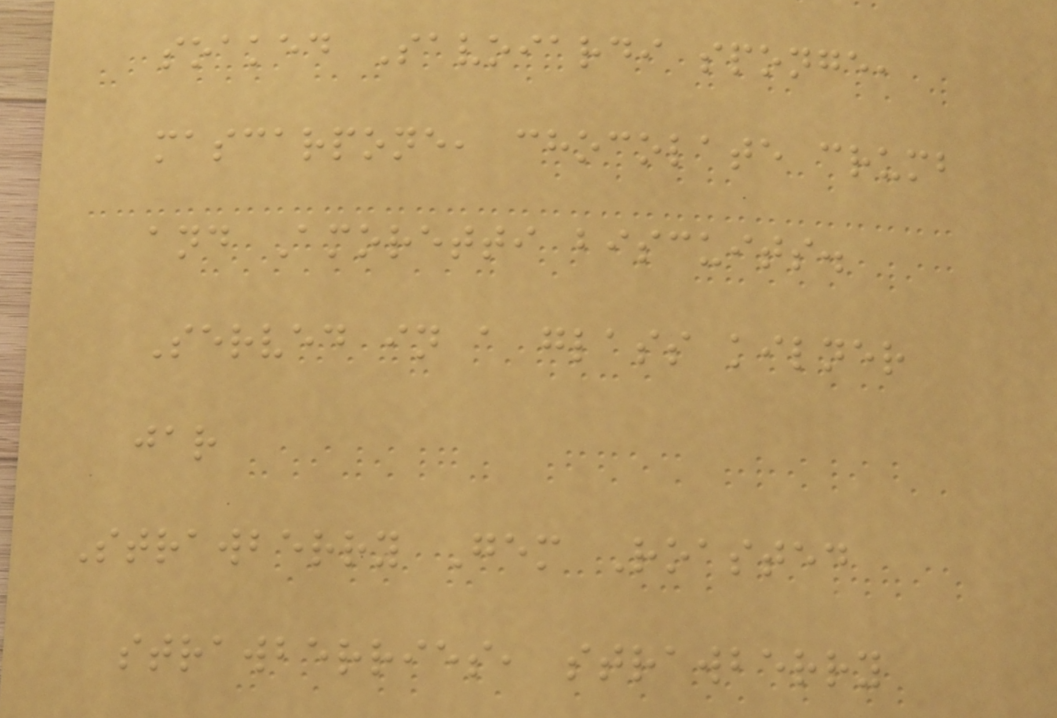soaked Savoiardi sponge,
mascarpone, chocolate crumb
and Amoretti biscuits.
Served in a glass kilner
jar
Strawberry Gem Roasted
strawberries, strawberry
